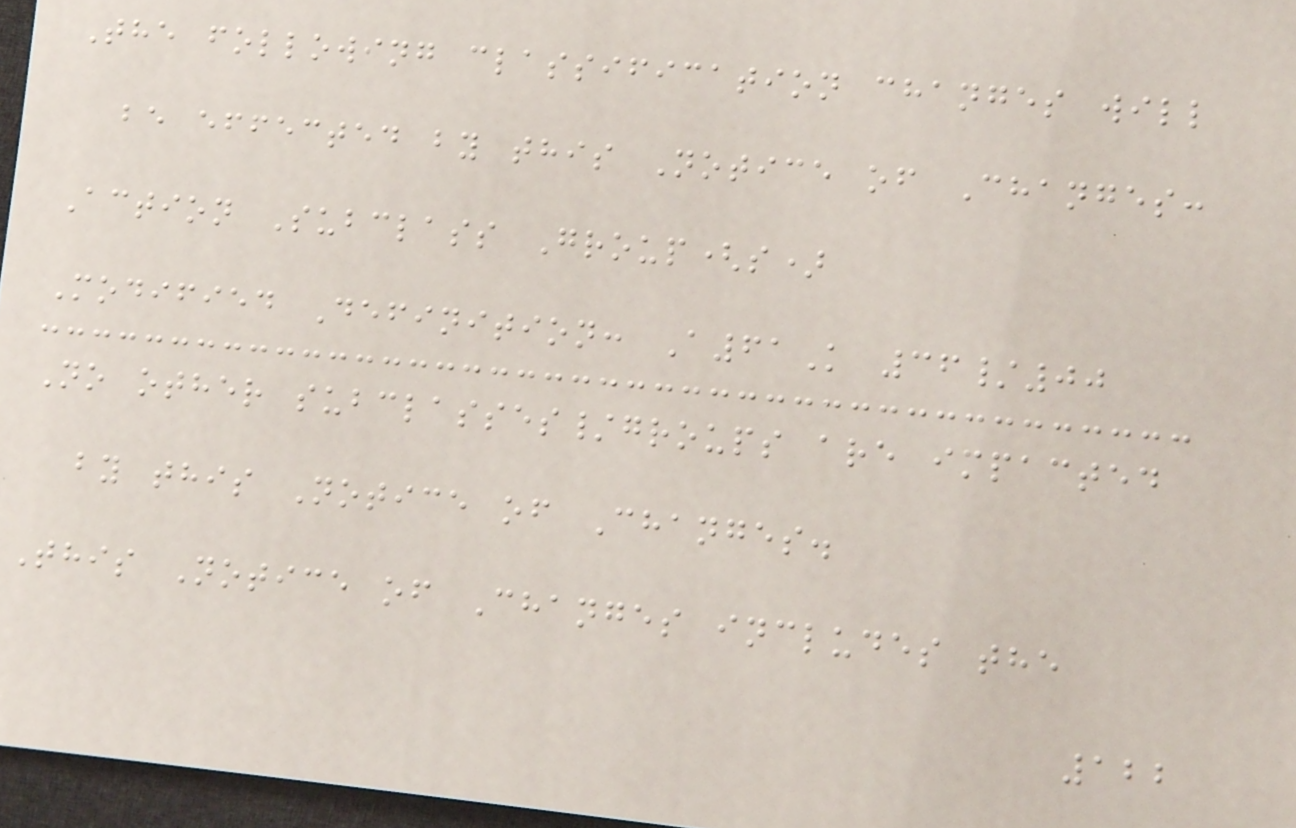The following classification changes will
be effected by this Notice of Changes:
Action Subclass Group(s)
Modified Definition: A61K 36/00
No other subclasses/groups are impacted
by this Notice of Changes.
This Notice of Changes includes the
122
